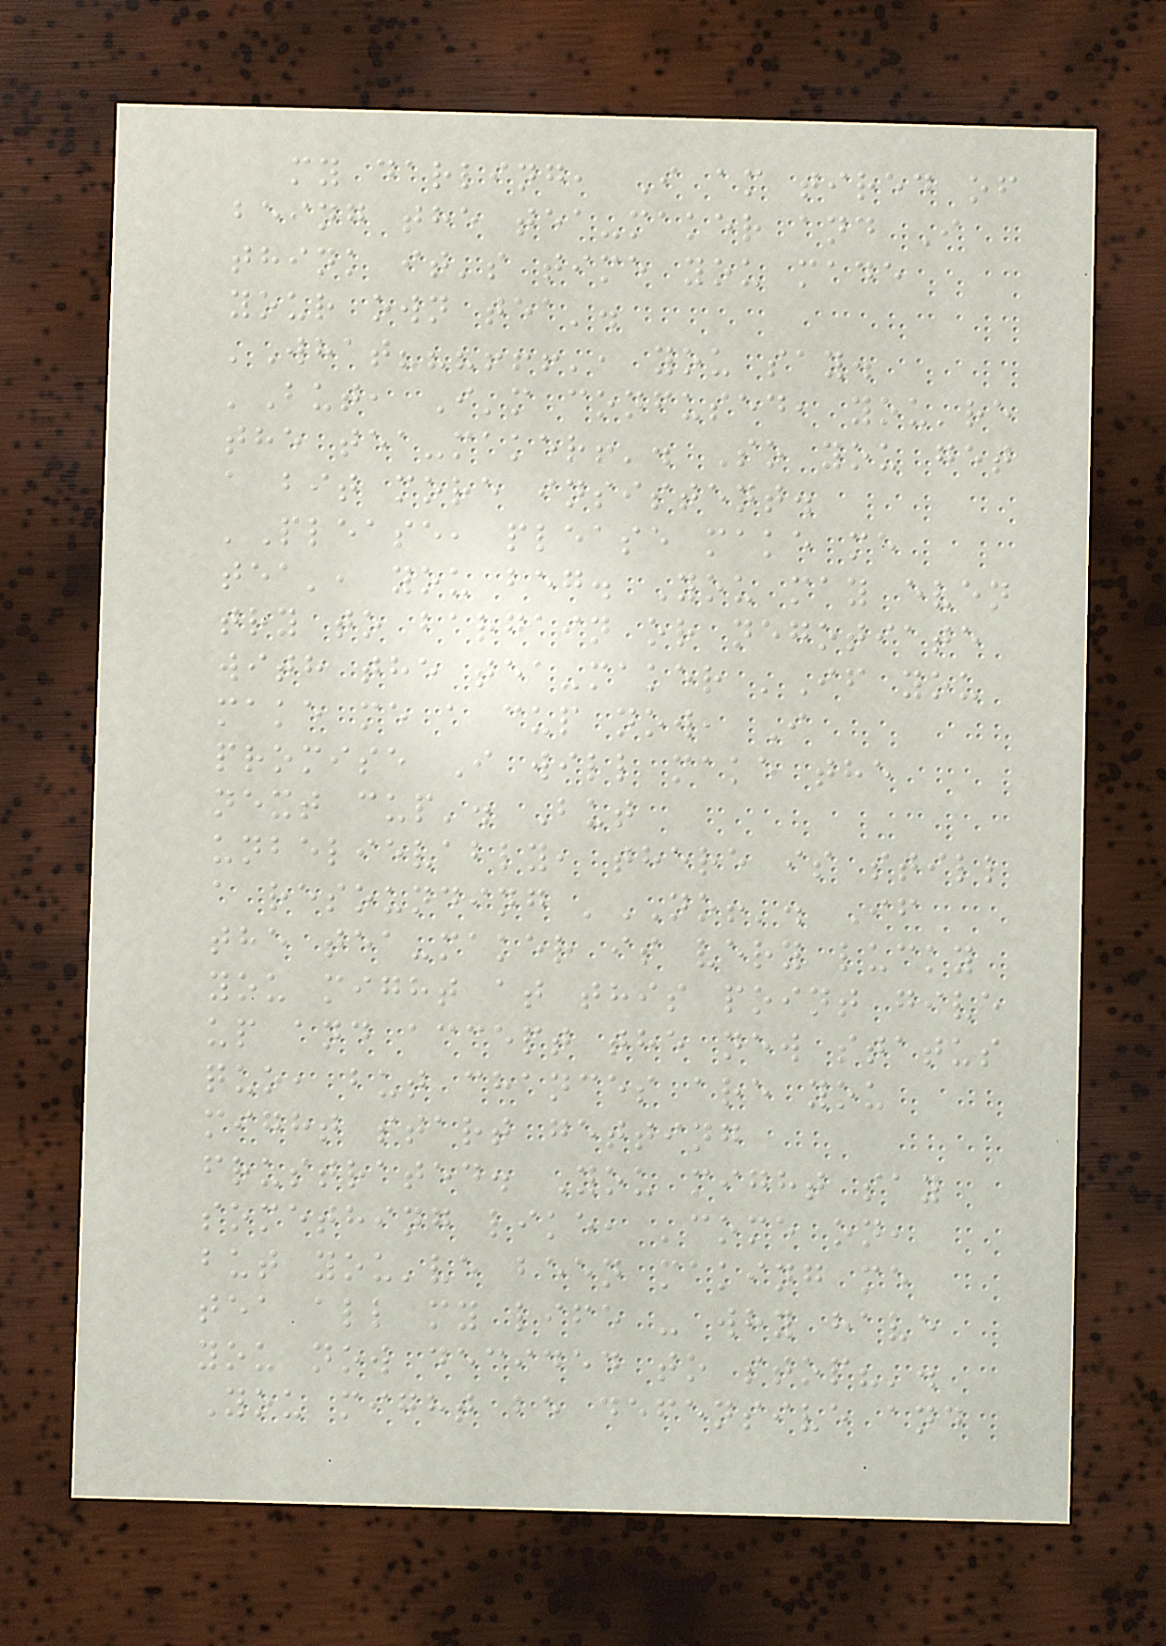my darling, I am tired of
being the tea-maker and I
think it's time you made
your own tea'.
'What???!!!', you say.
'But, I'm confused, you're
the tea-maker!'. So you get
a bit more insistent.
'Please, please make me
tea', you beg. You may even
try to bargain or negotiate
with the tea-maker 'If you
make me a cup now, I
promise I will make the
next cup'. But
unbelievably, there is still
a resounding 'NO!'. If
the tea-maker is very lucky
you might at this point give
up and accept the new status
quo, but chances are you
might start getting
frustrated. You might say
something like, 'come on,
but you've been making me
tea all my life - why have
you now decided to stop?'.
You might be defensive and
